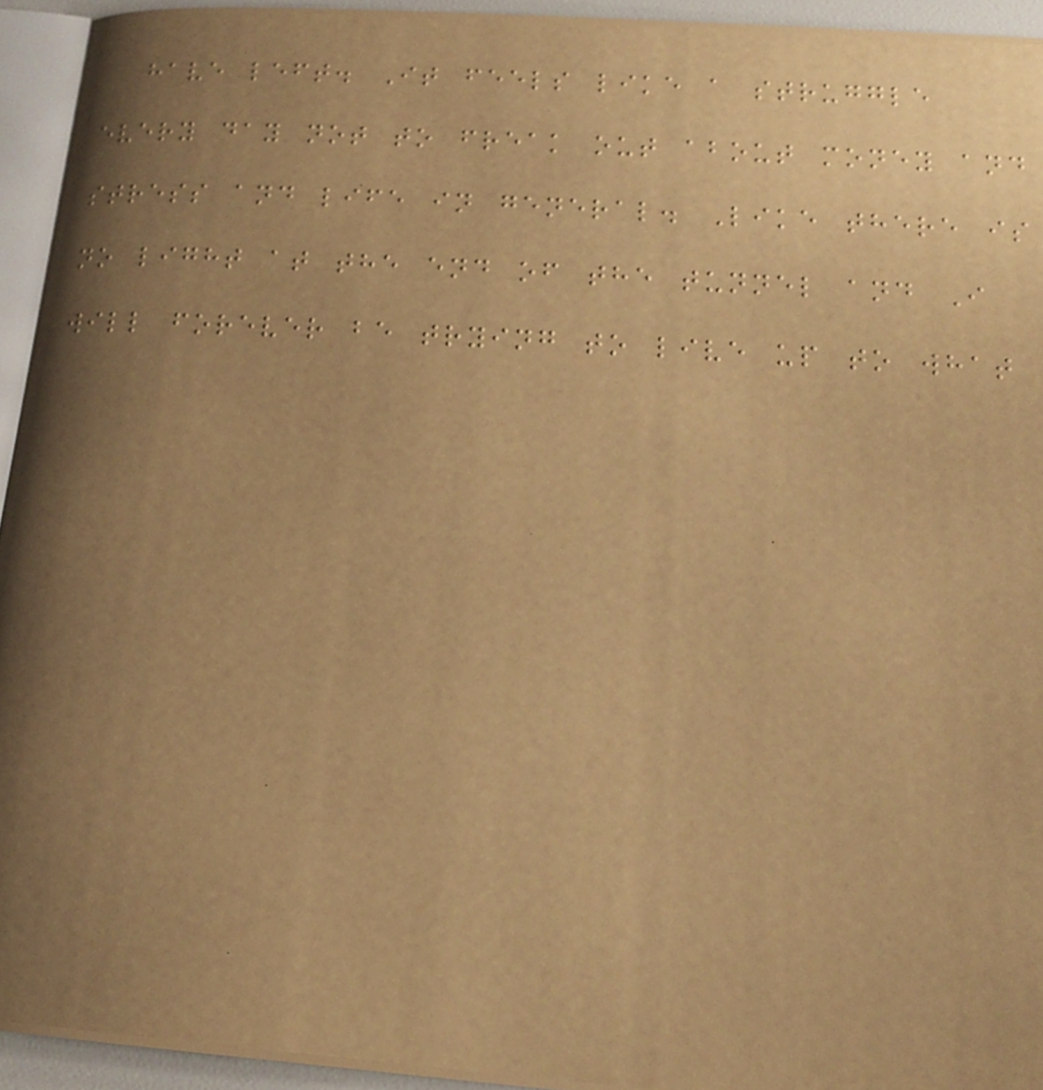have left. It feels like a struggle
every day not to freak out about money and
stress and life in general. Like there is
no light at the end of the tunnel and I
will forever be trying to live up to what
